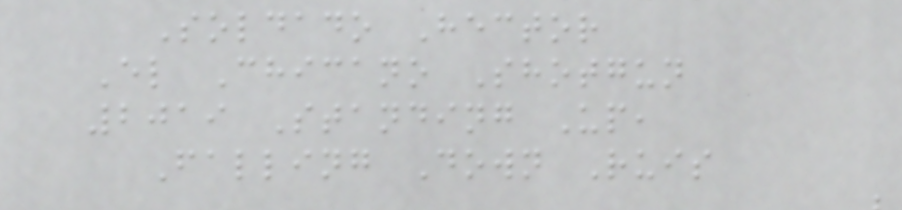Soldado Hector
El Chicano Shotgun
2019 Standing Up,
Falling Down Ruis
